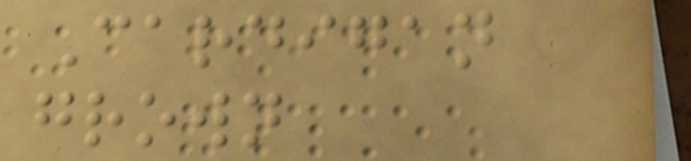Cardigan
grown
